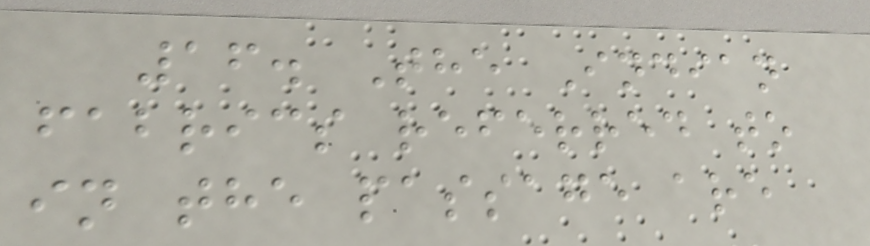16. The Indian
fabrics referred to
in the passage are
